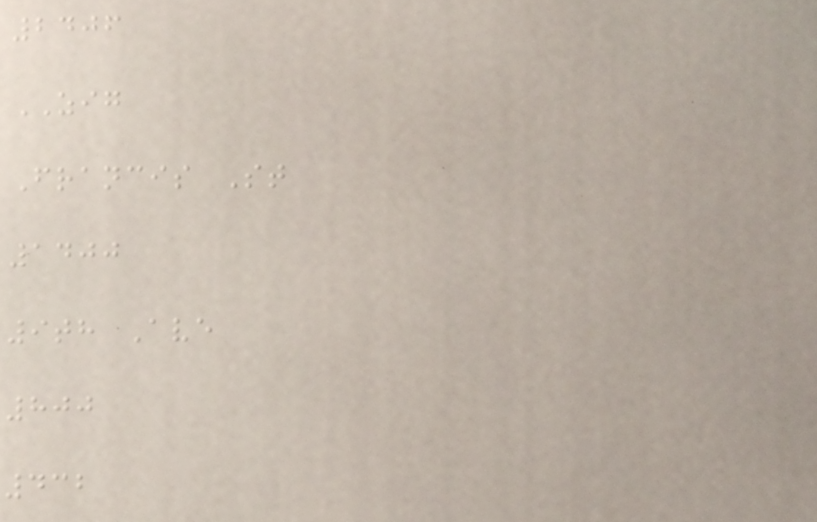2406
ZIG
Francis St
1400
9th Ave
800
432
